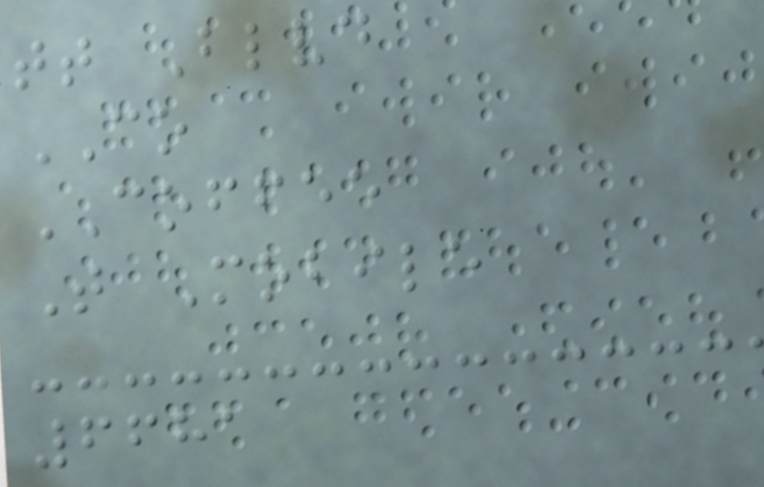tt Blvd
CO
COFFEE
T Mobile
6681
